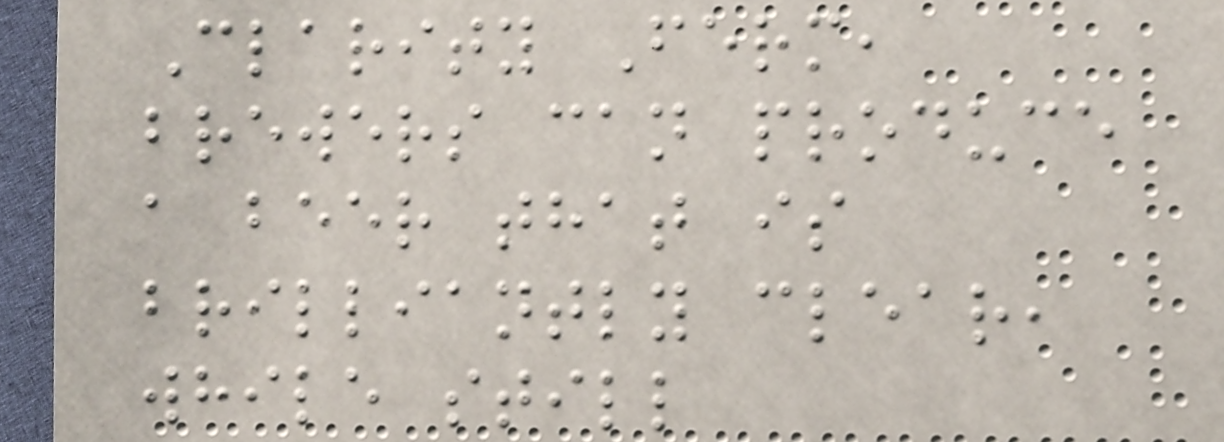Clarity Ferm,
brewers can produce
a beer that is
brilliantly clear,
while still
